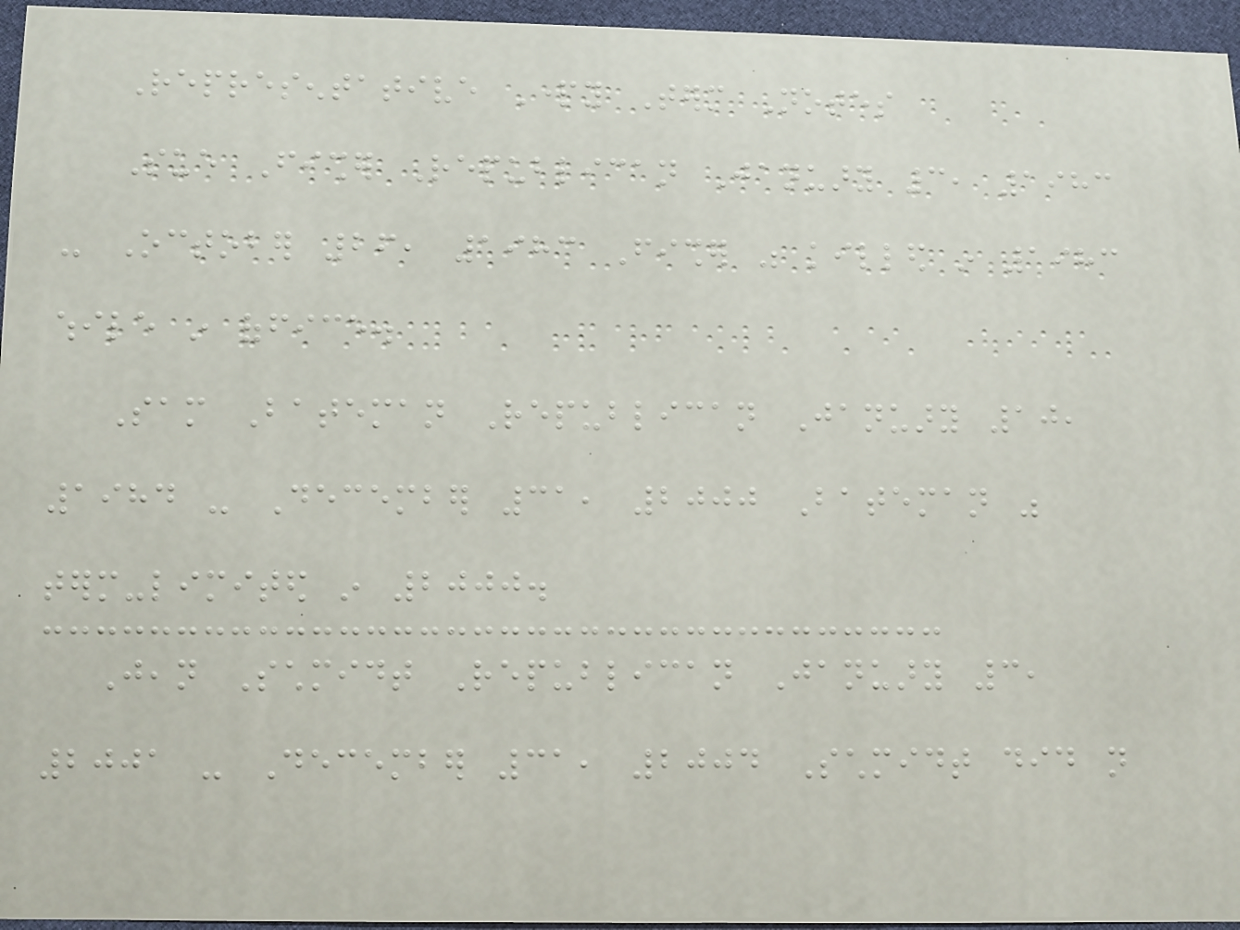Representative Party Term Notes
Sue Fisher Republican January 3, 1983
- October 26, 1983 Fisher was killed in 1983
while in office.
Sam Bateman Republican January 10,
1984 - December 31, 2000 Bateman was
term-limited in 2000.
Jean Schmidt Republican January 3,
2001 - December 31, 2004 Schmidt did not
